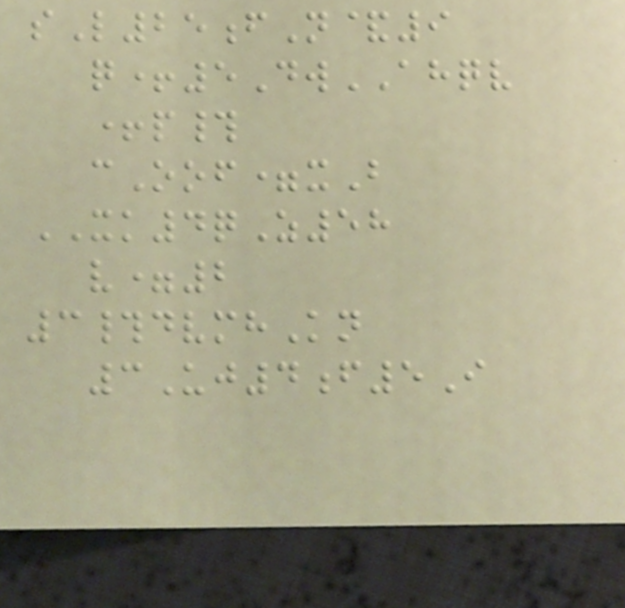sL25fN&9
q+5DwAHQV
+p#
cOof=xB
XK4qZ58
v=2
3#dvmhKn
3Uj4f5I
